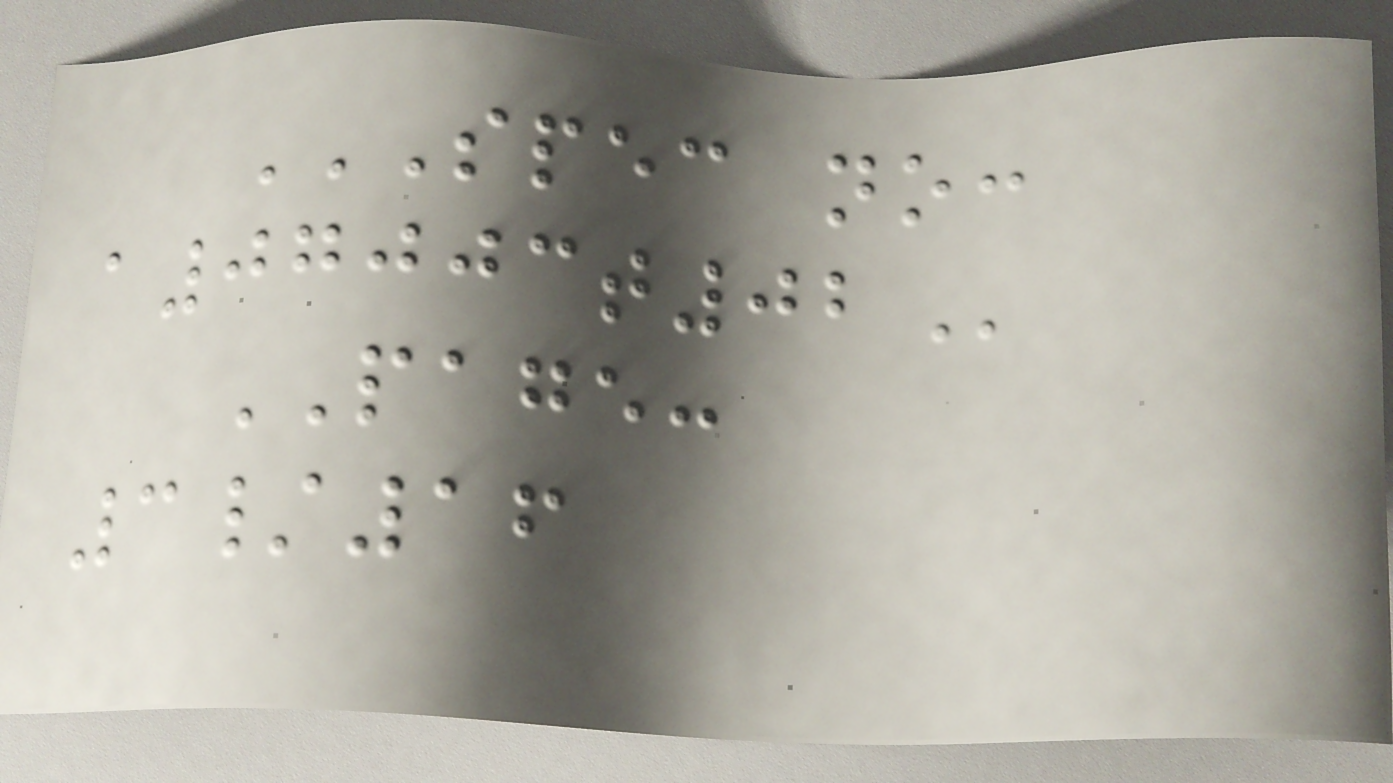SPEC NO:
A07003T02
PAGE:
3/16
